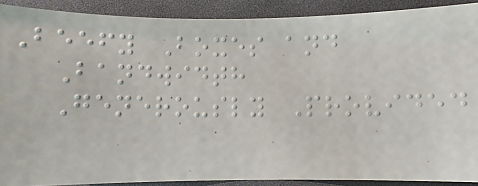Beefy Boxes and
Bandwidth
Generously Provided
